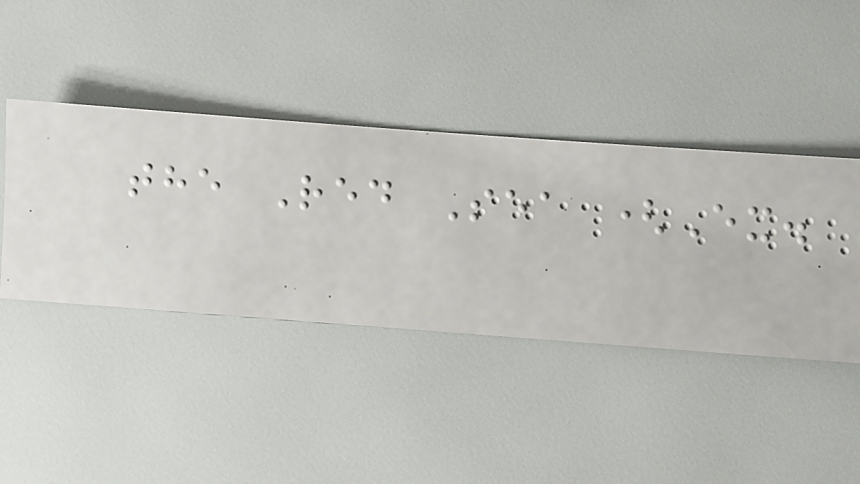the Red Sea (Ex.
